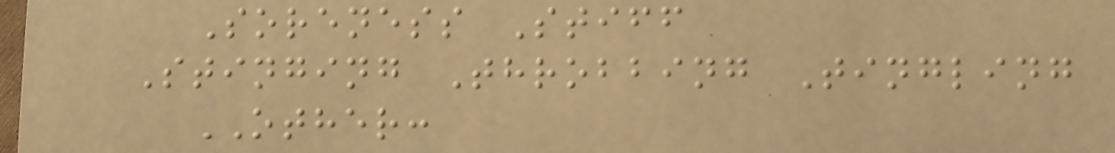Soreness Stiff
Stinging Throbbing Tingling
OTHER:
